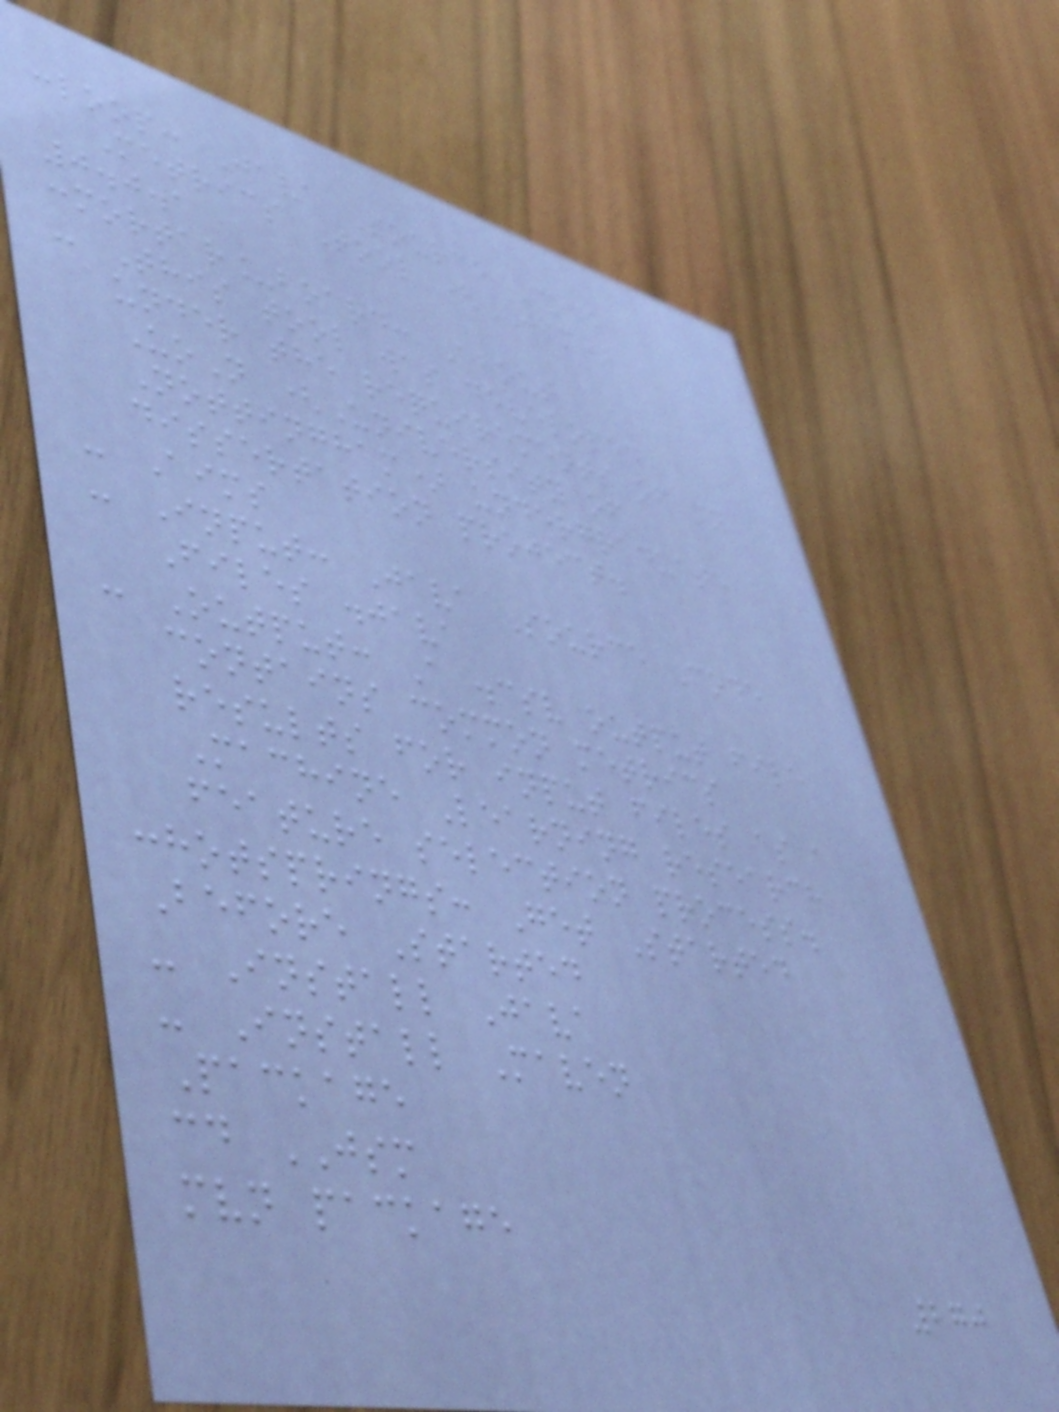:loop: Java Source Code
Metrics Tool (JSM)
0.0.1
:mortar_board: About
- This tool was developed
under the requirements of my
UoN (University of
Nottingham) undergraduate
dissertation project.
- Aims
- Input: Java Source Code
Files .java
- Output: A .csv output file
contains common metrics
results for input files as a
Machine Learning research
feature selection process.
:hotsprings: Get Started
Before Started
- Install Java
- Install Maven
Package
cd JSM
mvn package
270
